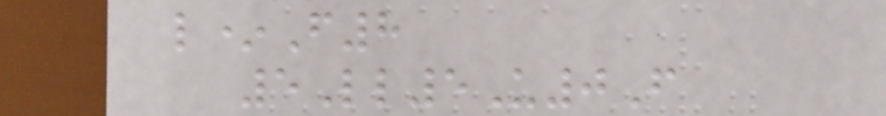l*F8
5Ll5U0F
